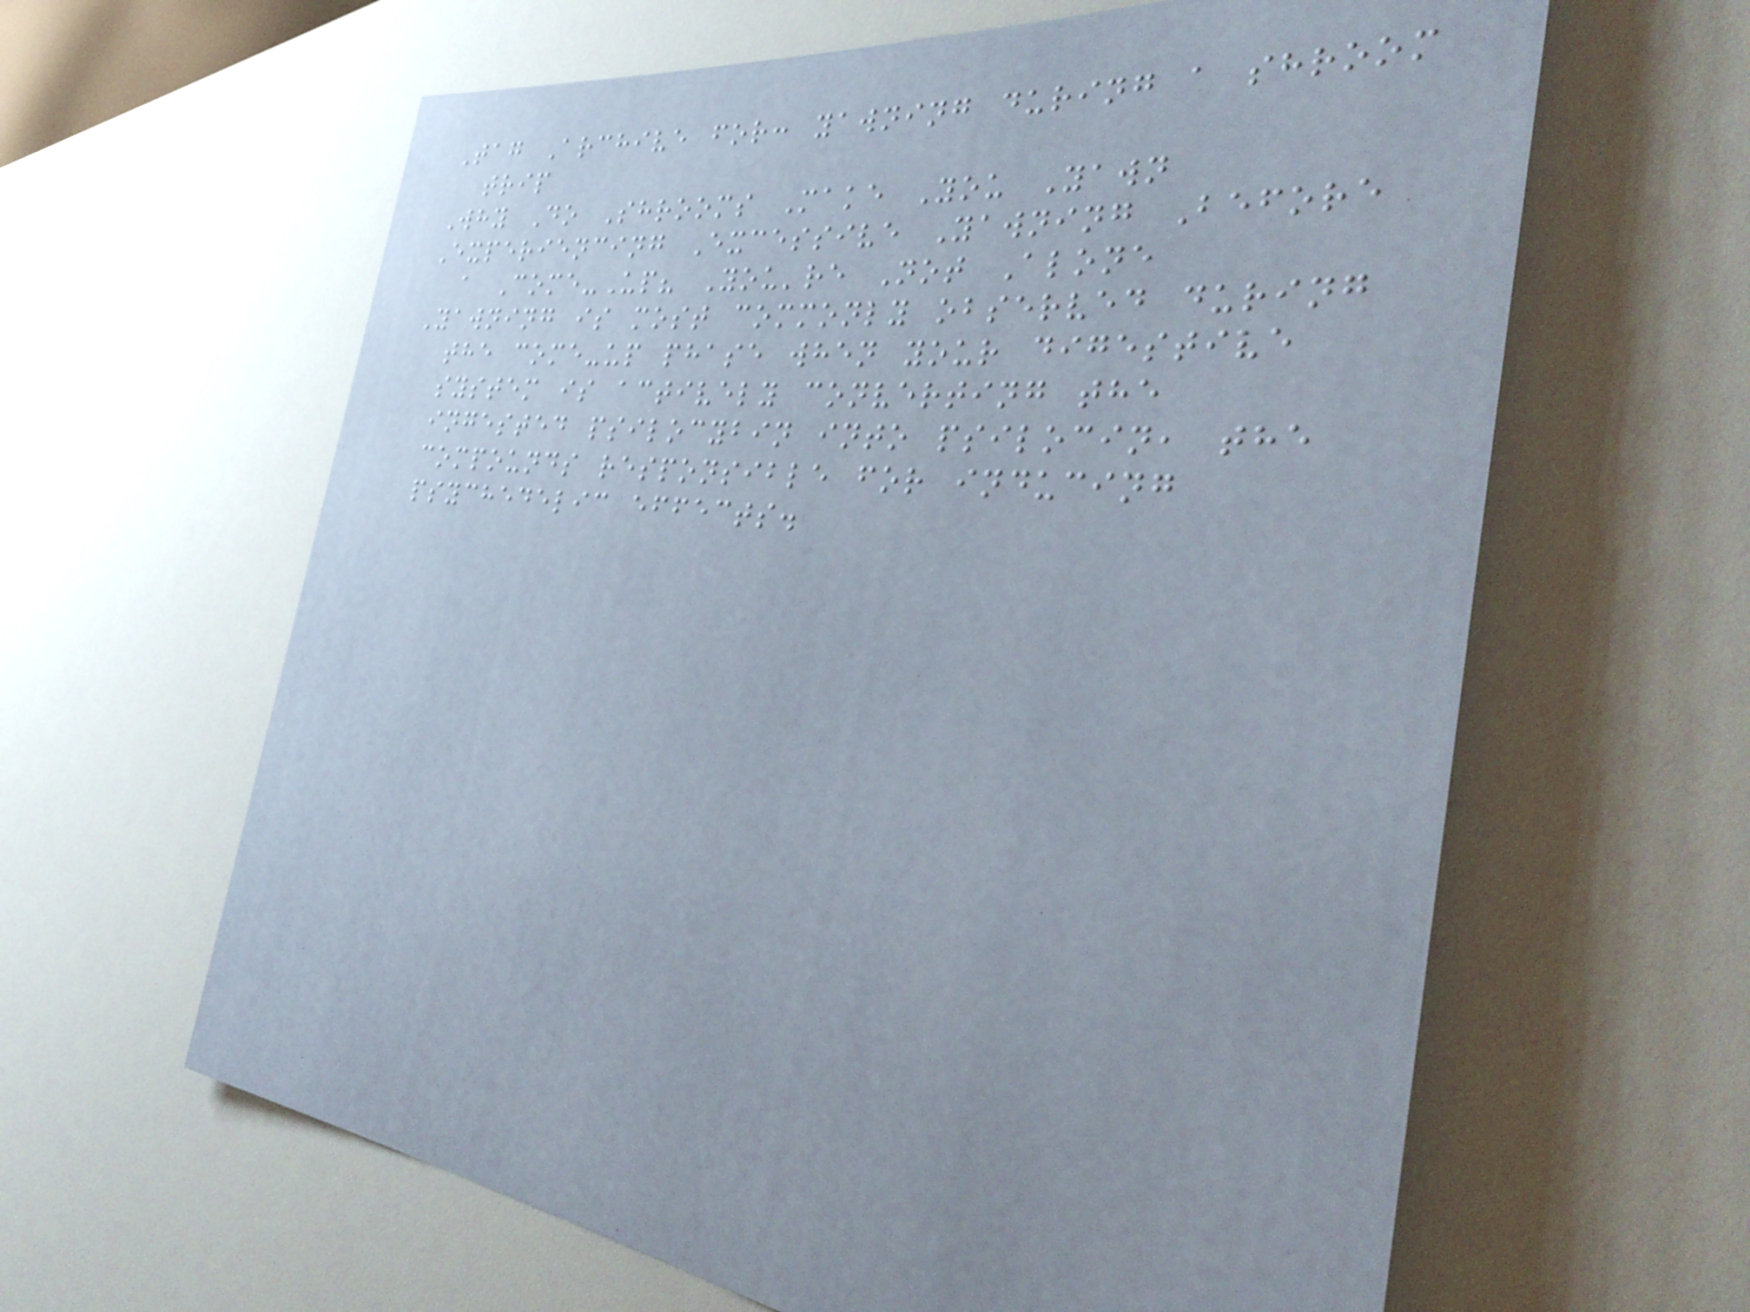Tag Archive for: yawning during a shroom
trip
Why Do Shrooms Make You Yawn
Experiencing Excessive Yawning Before
a Come-Up? You're Not Alone
Yawning is most commonly observed during
the come-up phase when your digestive
system is actively converting the
ingested psilocybin into psilocin, the
compounds responsible for inducing
psychedelic effects.
